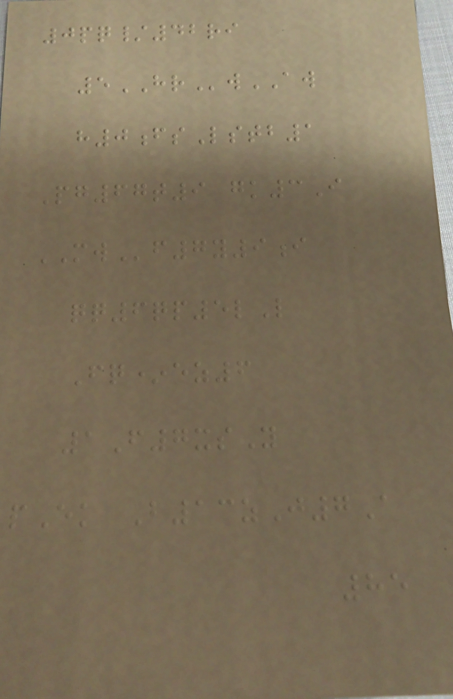0pq/42ri
5HRwAW
h0fsLstb1
Pg67t9 gk3I
MWf7y9i
qq6qp5lL
Fq*ez6
1F7xsY
pEk B13zJ7A
85
